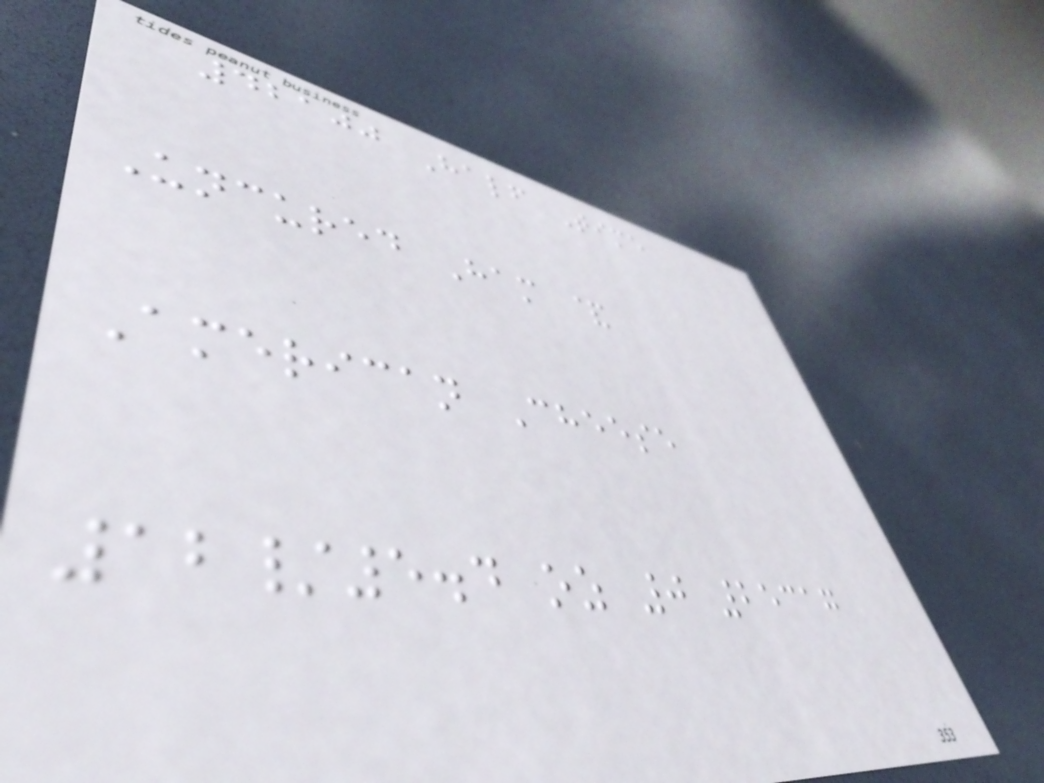42100 Half Time
Uncured Ham &
American Cheese
12/5.4 oz 0 25317
